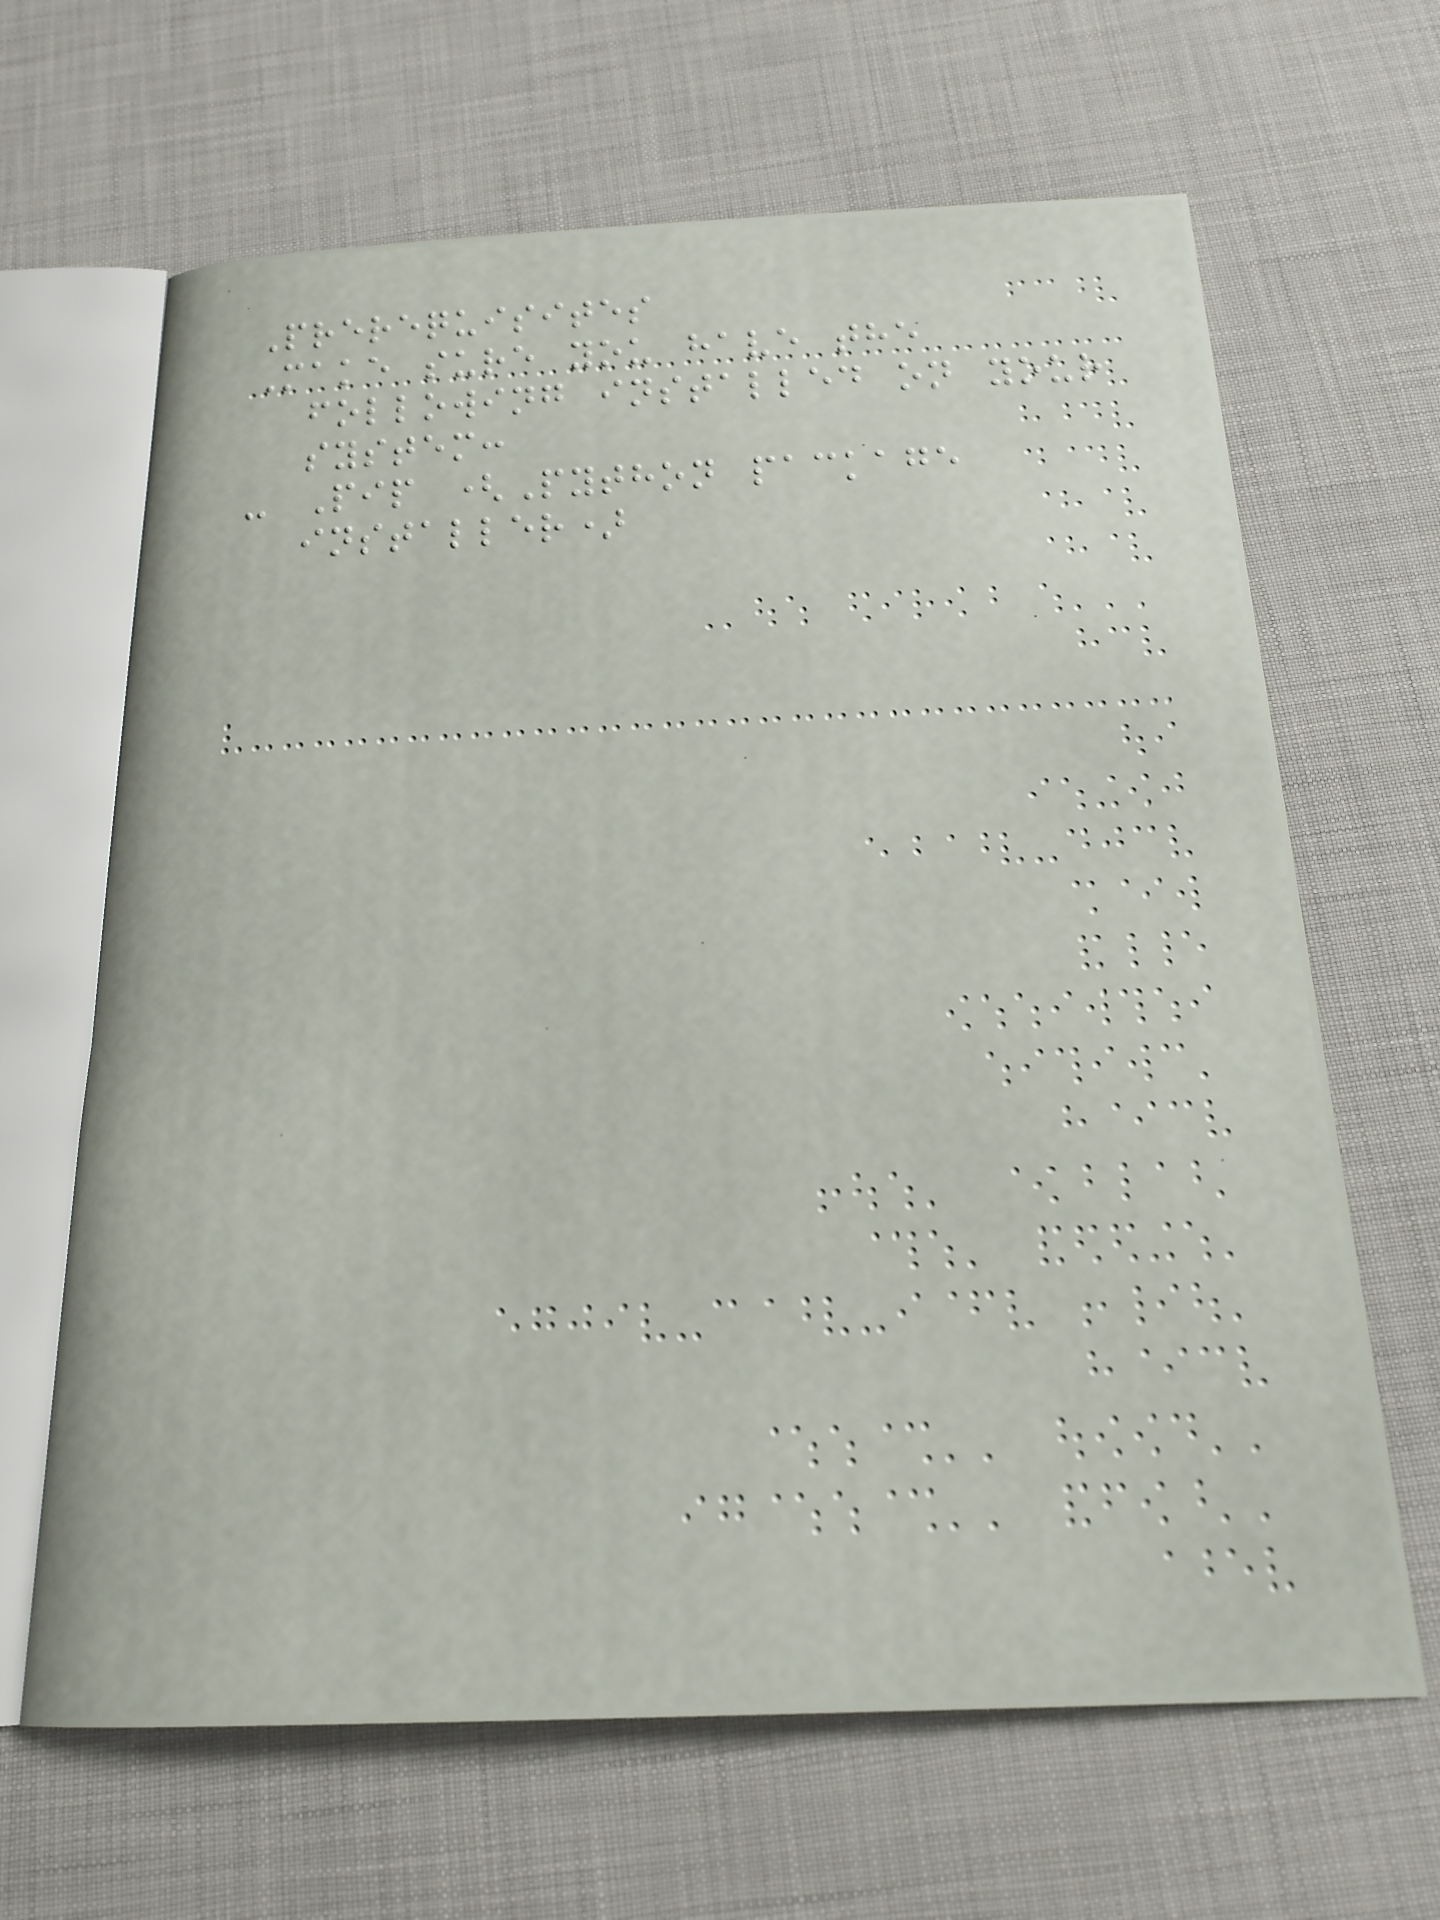Prerequisites
Make sure you have the
following installed on your
system:
- Pip (Python package
installer)
